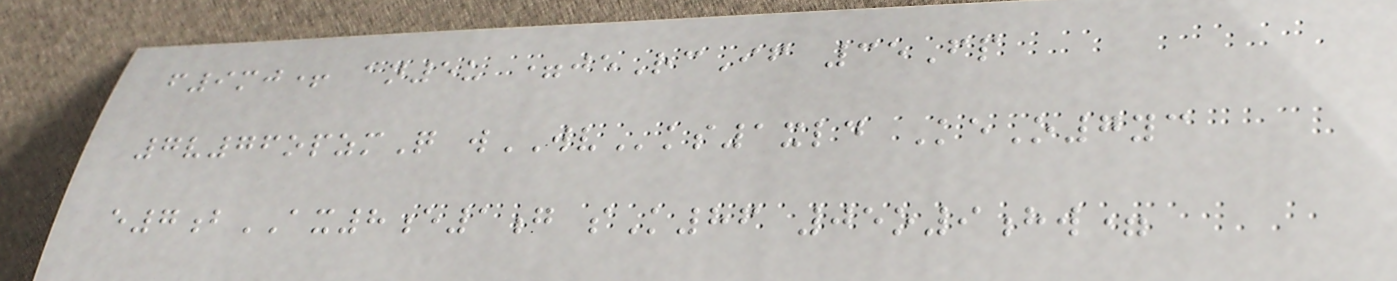f9mj+ an5u =jeRcIf 35Fp
7v76opzmQ wWVks1xld KeO7yc
e7bAX8e1g sK86 05o9hw=
